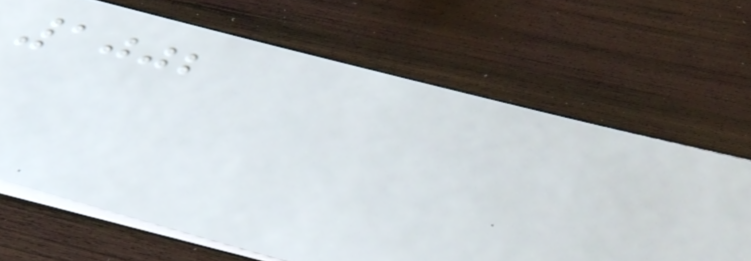1002
